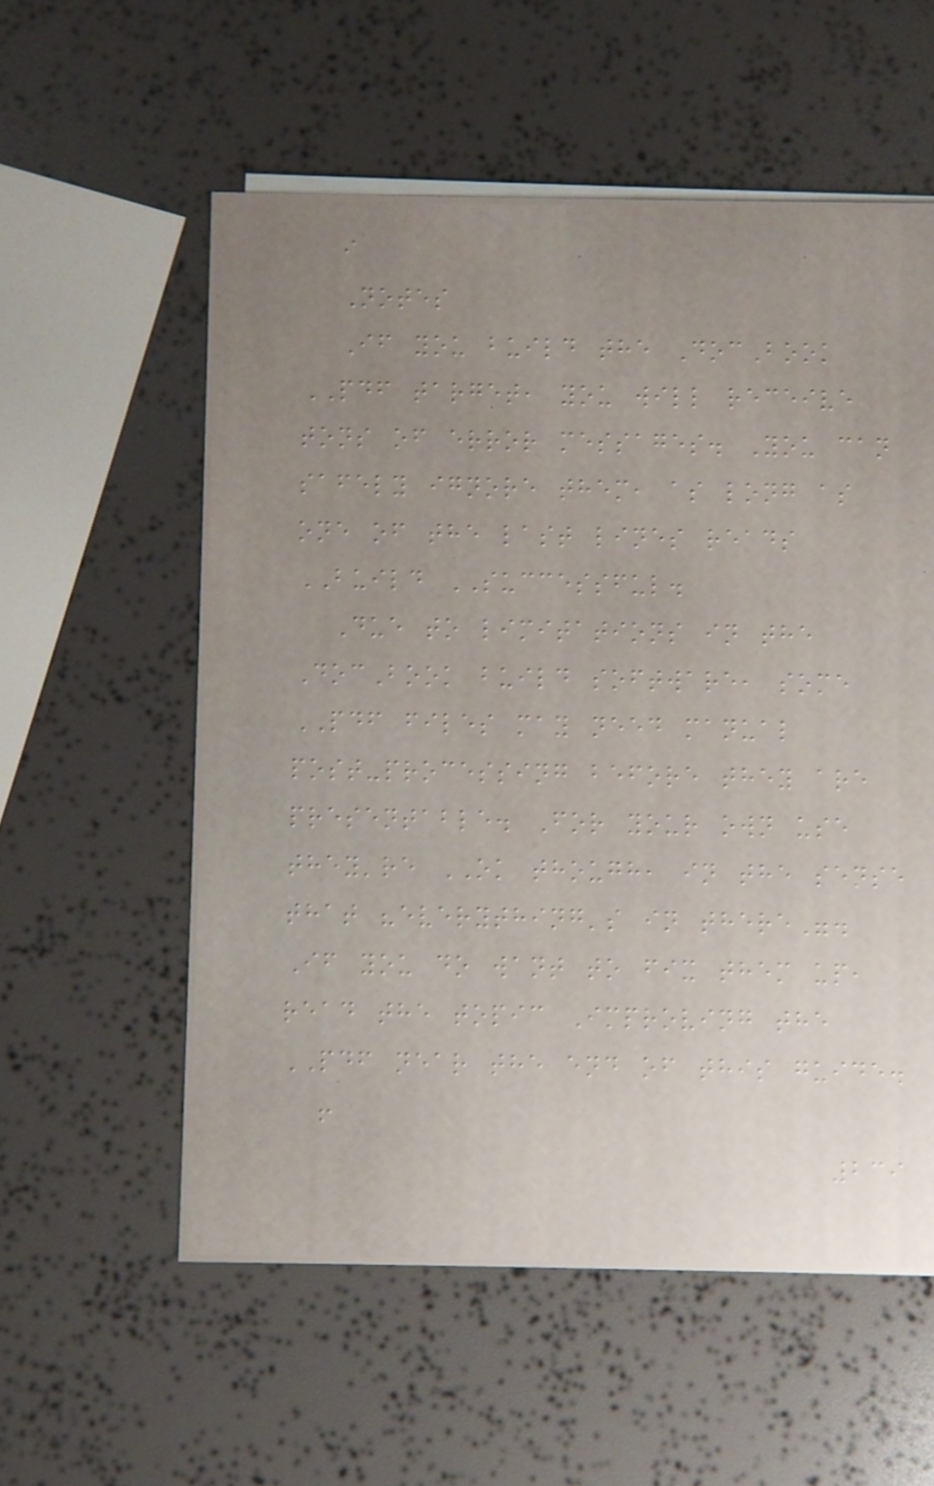i
Notes
If you build the DocBook
PDF target, you will receive
tons of error messages. You can
safely ignore them, as long as
one of the last lines reads
BUILD SUCCESSFUL.
Due to limitations in the
DocBook build software, some
PDF files may need manual
post-processing before they are
presentable. For your own use
they're OK though, in the sense
that "everything's in there".
If you do want to fix them up,
read the topic Improving the
PDF near the end of this guide.
!
239
